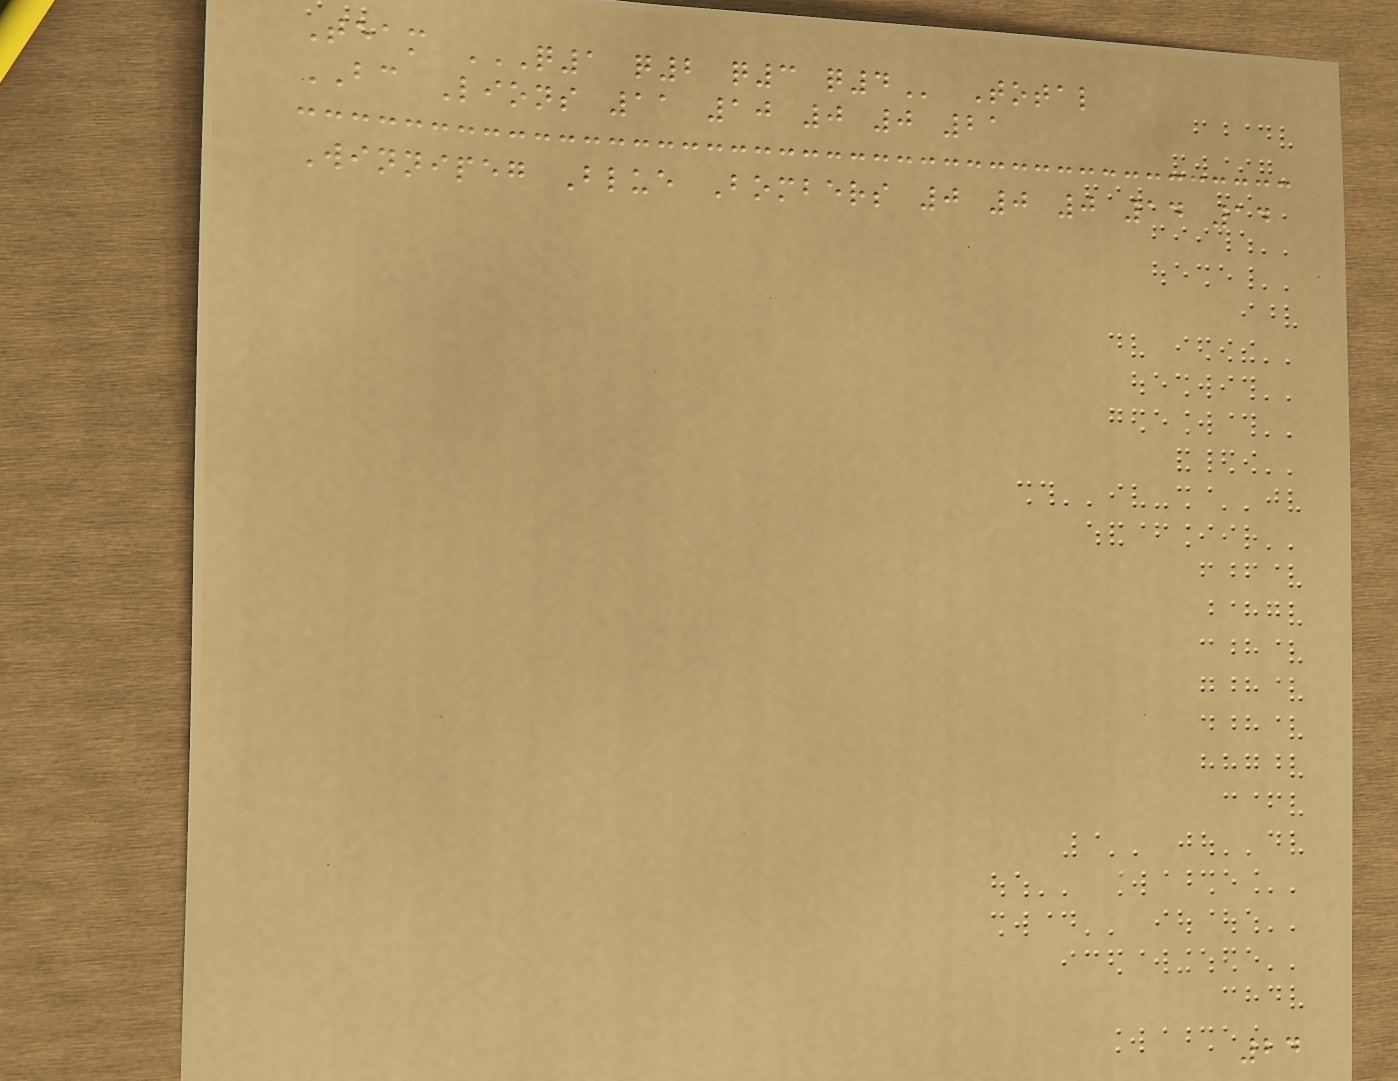Team Q1 Q2 Q3 Q4 Total
BC Lions 11 10 0 0 21
Winnipeg Blue Bombers 0 0 0 14 14
24
